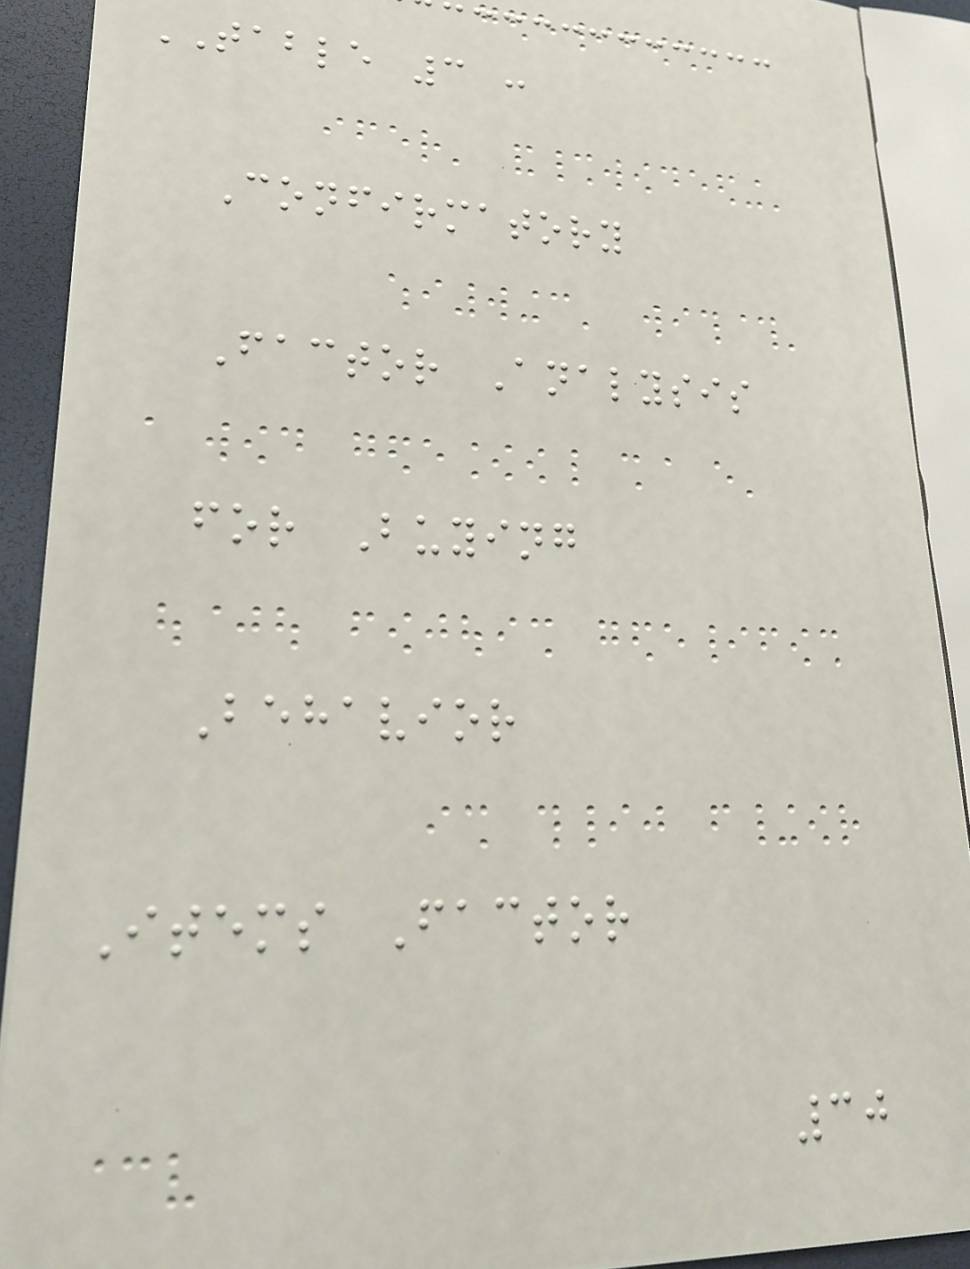TABLE 3 :
Confirmatory
Factor Analysis
for Buying
Behavior
Items Factor
30
